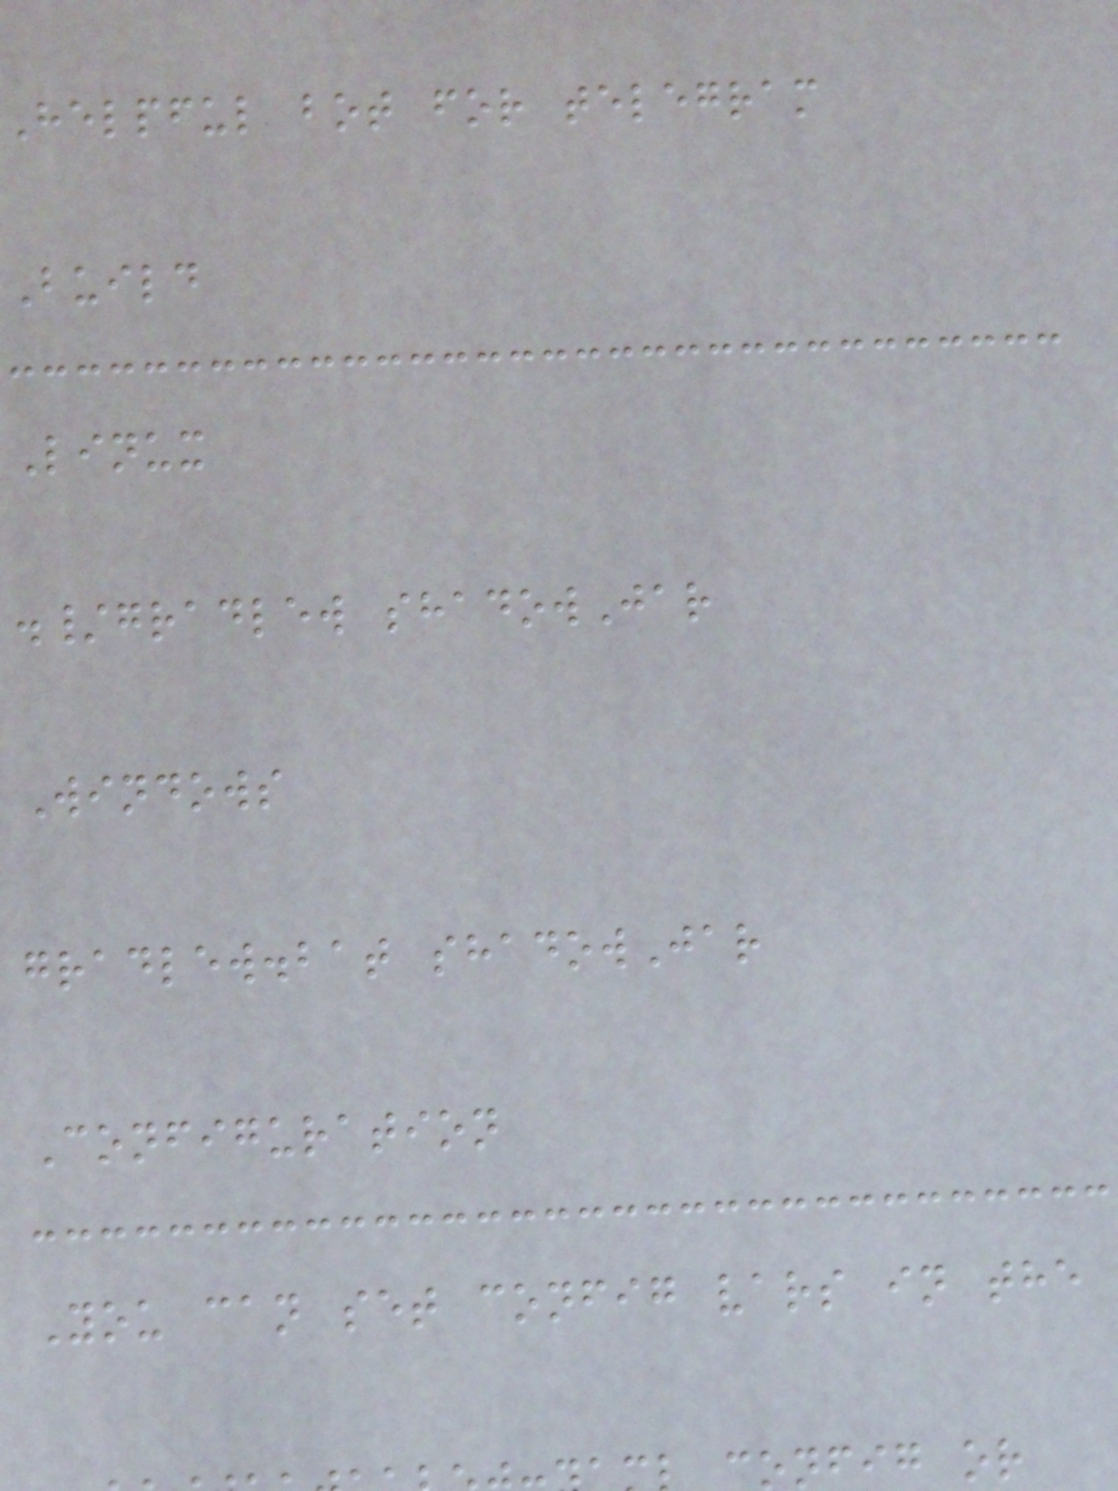Helpful bot for telegram
Build
Linux
./gradlew shadowJar
Windows
gradlew.bat shadowJar
Configuration
You can set config vars in the
nfig or
